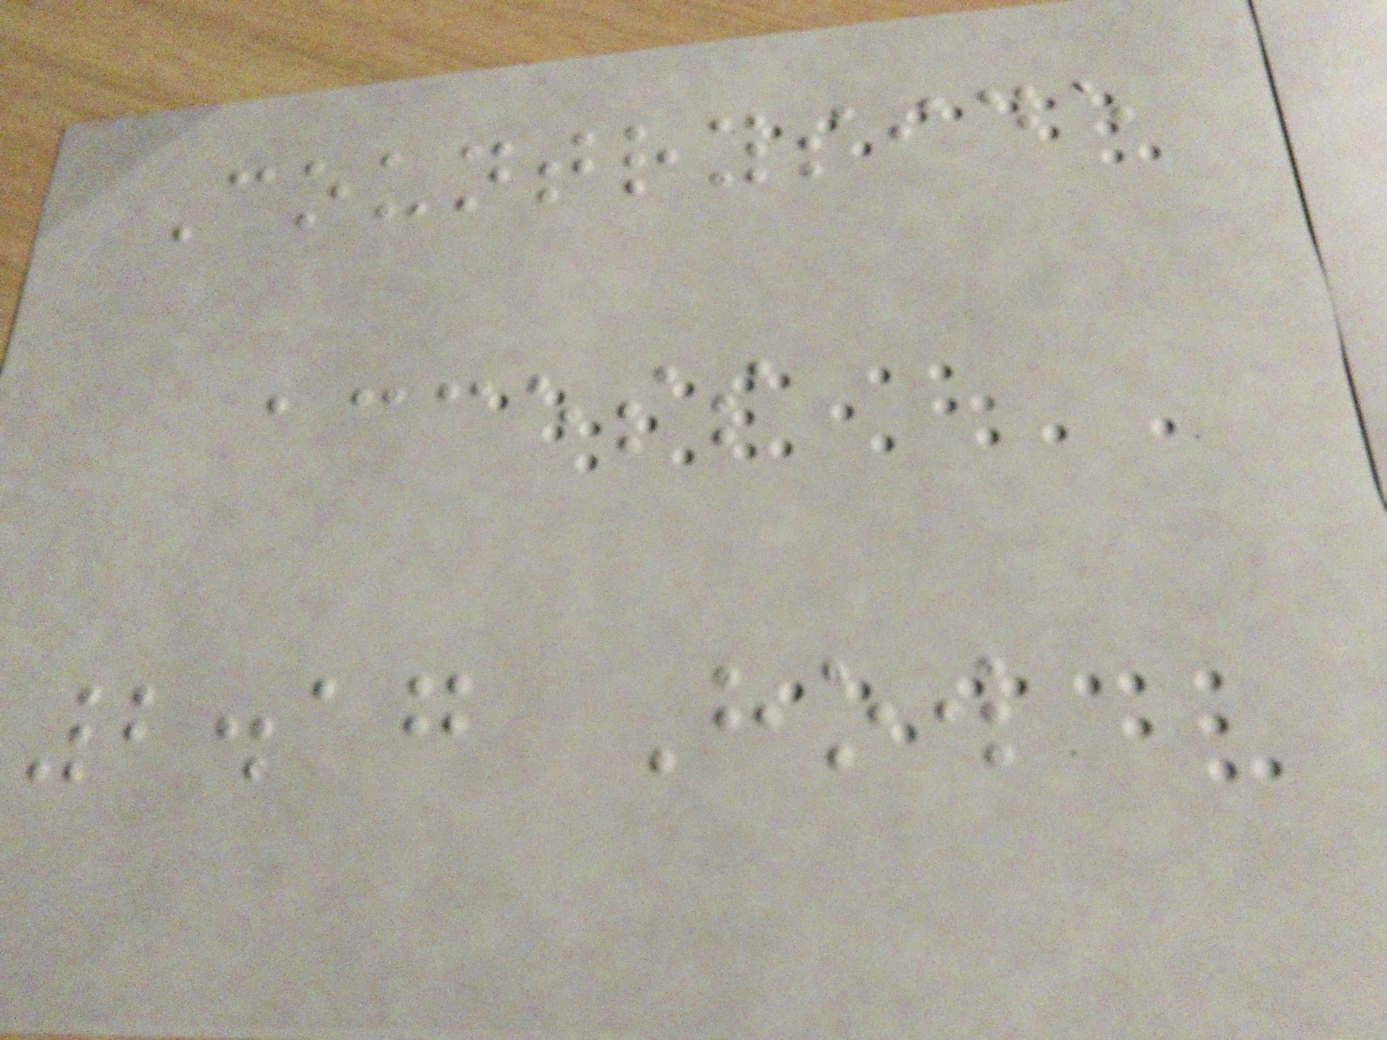Countryside
access
2.17 How
